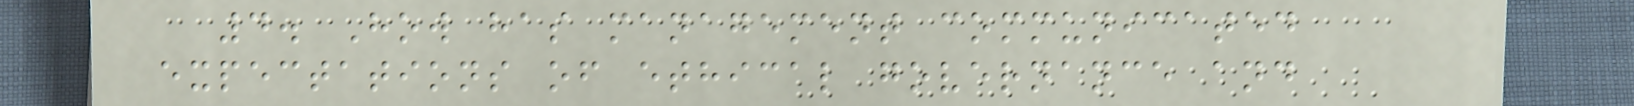4. How has management communicated
expectations of ethical governance and
